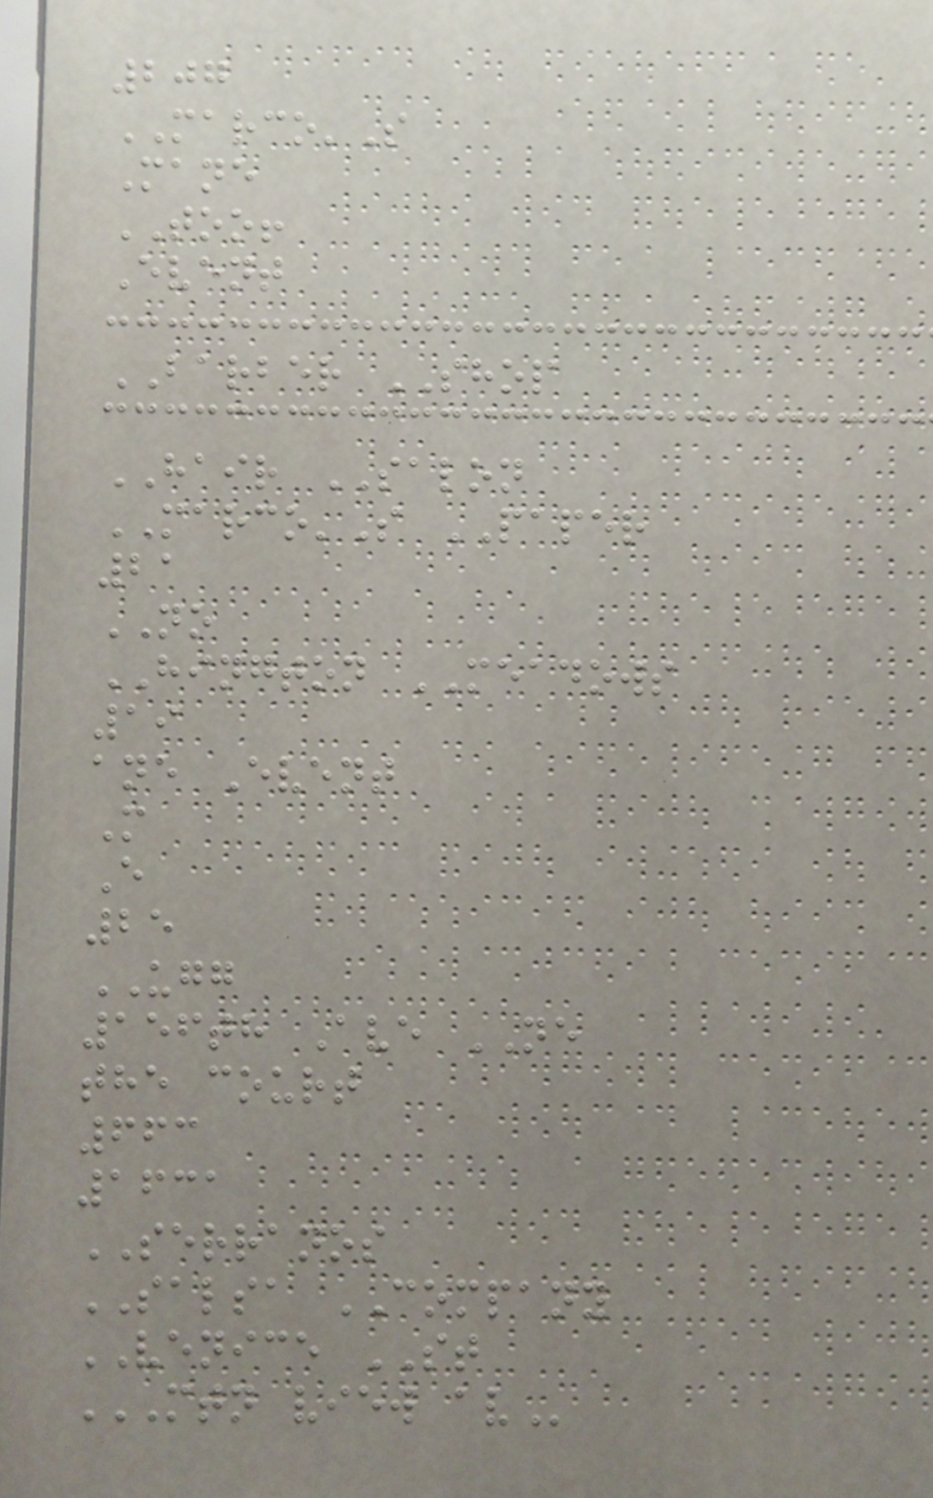207
MARCO'S
Mane
TOO!
Event
BARBER SHOP
HAIR SALON
MARCO'S PAPER
21
NO
HINGTON MEADOWS
19
ane Event
M
E
25
UGG
156th Ave NE
the court
663
1631
SERRANOS
SALSA COMPANY
VENICE ST
MTN VIEW AV
